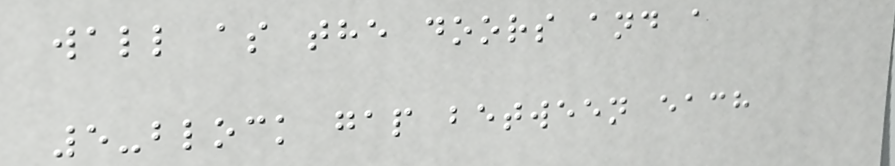wall as the doors and a
5-block gap between each
